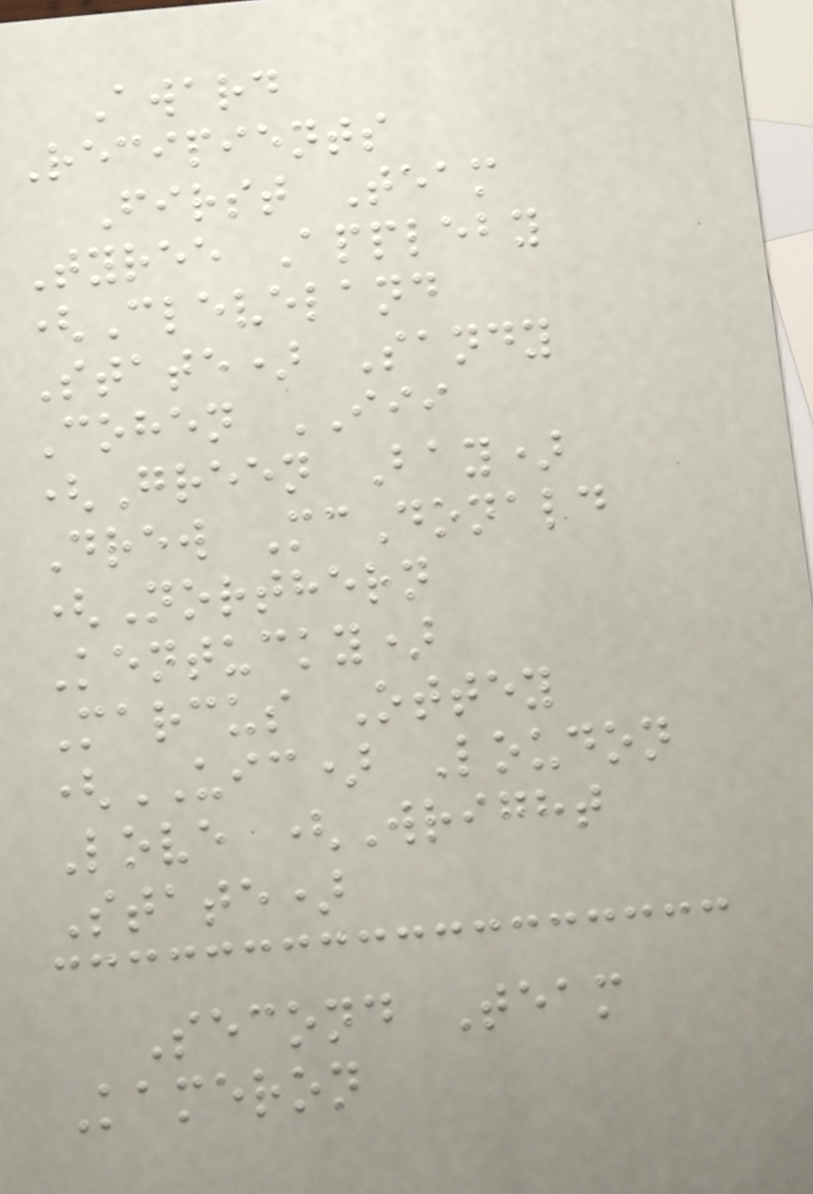Award
Recipients
First Team
Tyree Appleby
(Cleveland
State) Sandy
Cohen III
(Green Bay)
Drew McDonald
(Northern
Kentucky)
Marcus Ottey
(UIC) Loudon
Love (Wright
State)
Second Team
Kameron
